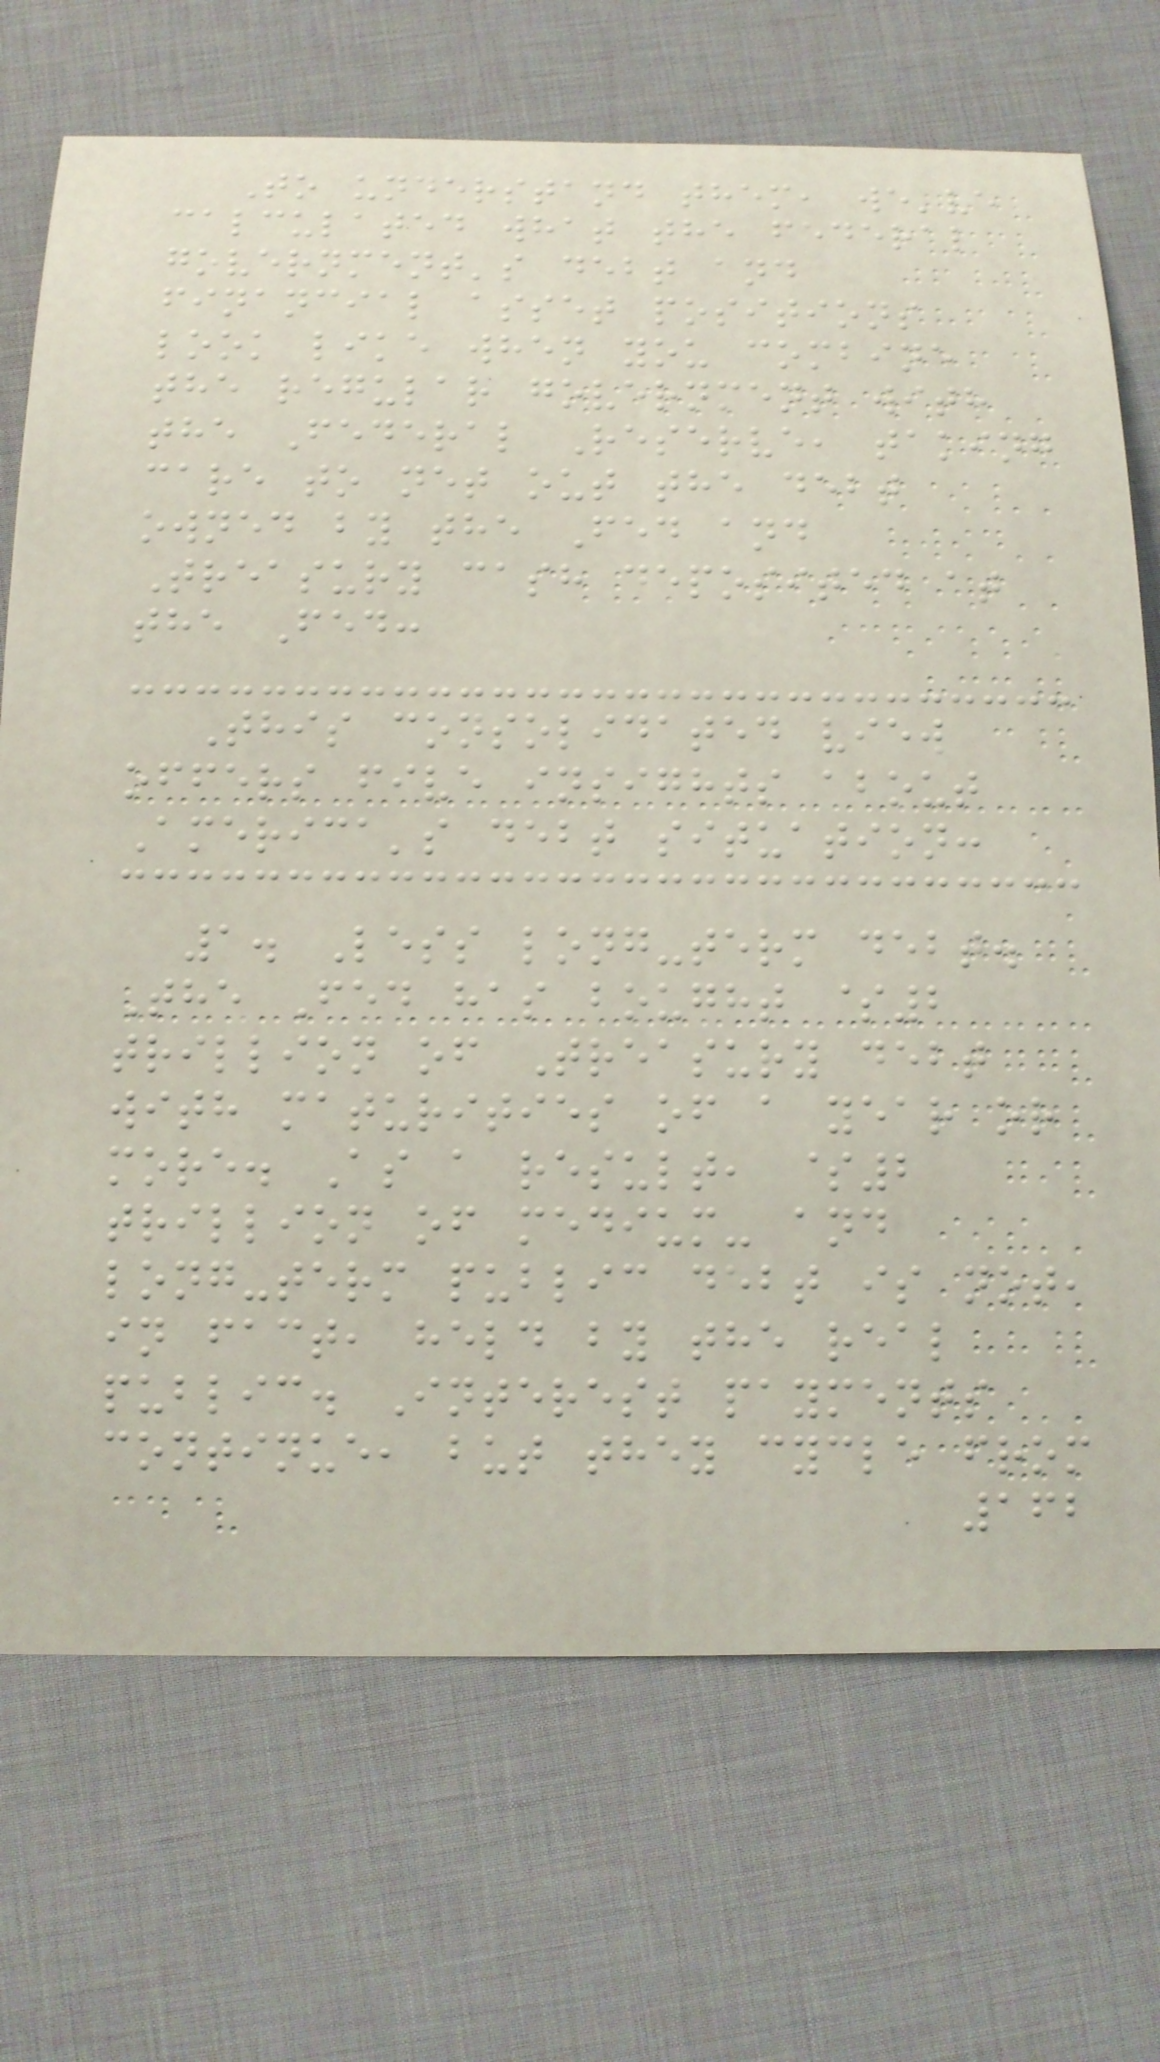To understand them, we've
calculated what the federal
government's debt and
financial asset positions
look like when you combine
the regular government with
the Federal Reserve, taking
care to net out the debt
owned by the Fed and
Treasury cash deposited at
the Fed:
This consolidated view
offers five insights about
America's debt situation:
1. Less long-term debt.
The Fed has bought $2
trillion of Treasury debt
with maturities of a year or
more. As a result, $2
trillion of medium- and
long-term public debt is not,
in fact, held by the real
public. Interest payments
continue, but they cycle from
162
